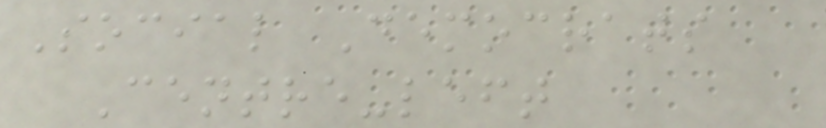Social Democrats
Centre-left
